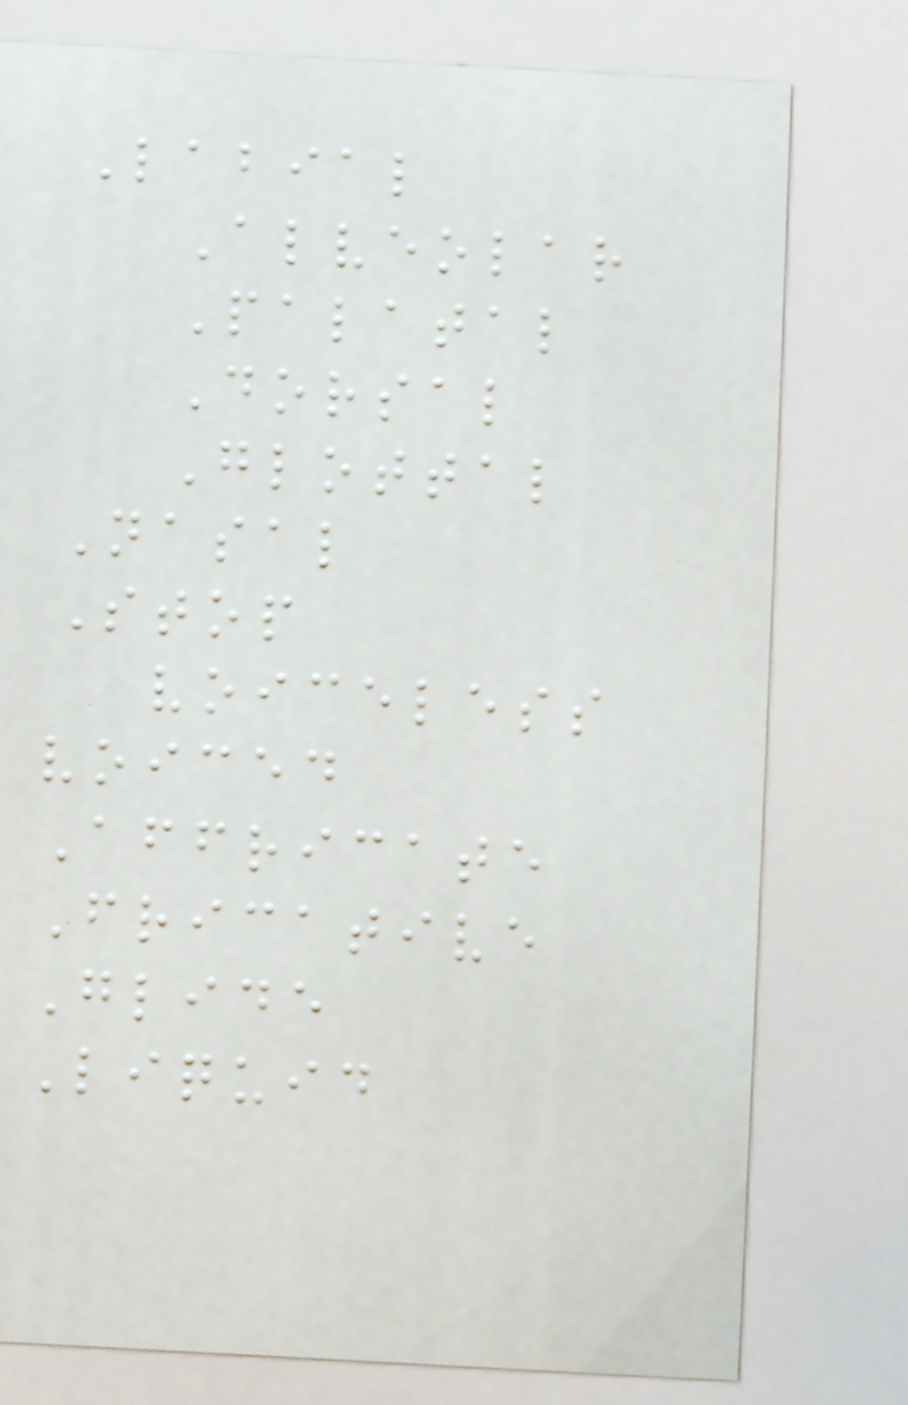Labial
Alveolar
Palatal
Dorsal
Glottal
Nasal
Stop
voiceless
voiced
Affricate
Fricative
Glide
Liquid
